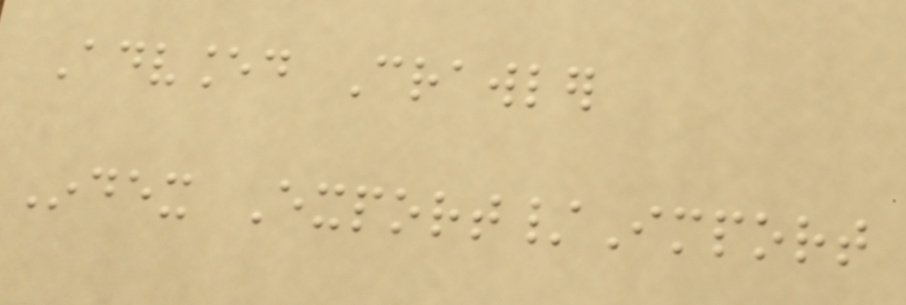Advanced Crawler
Index Export/Import
